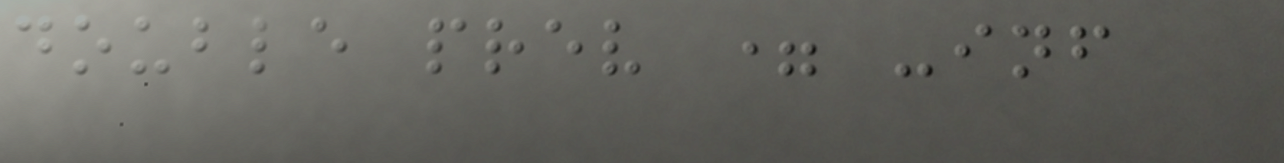double prev = -inf
